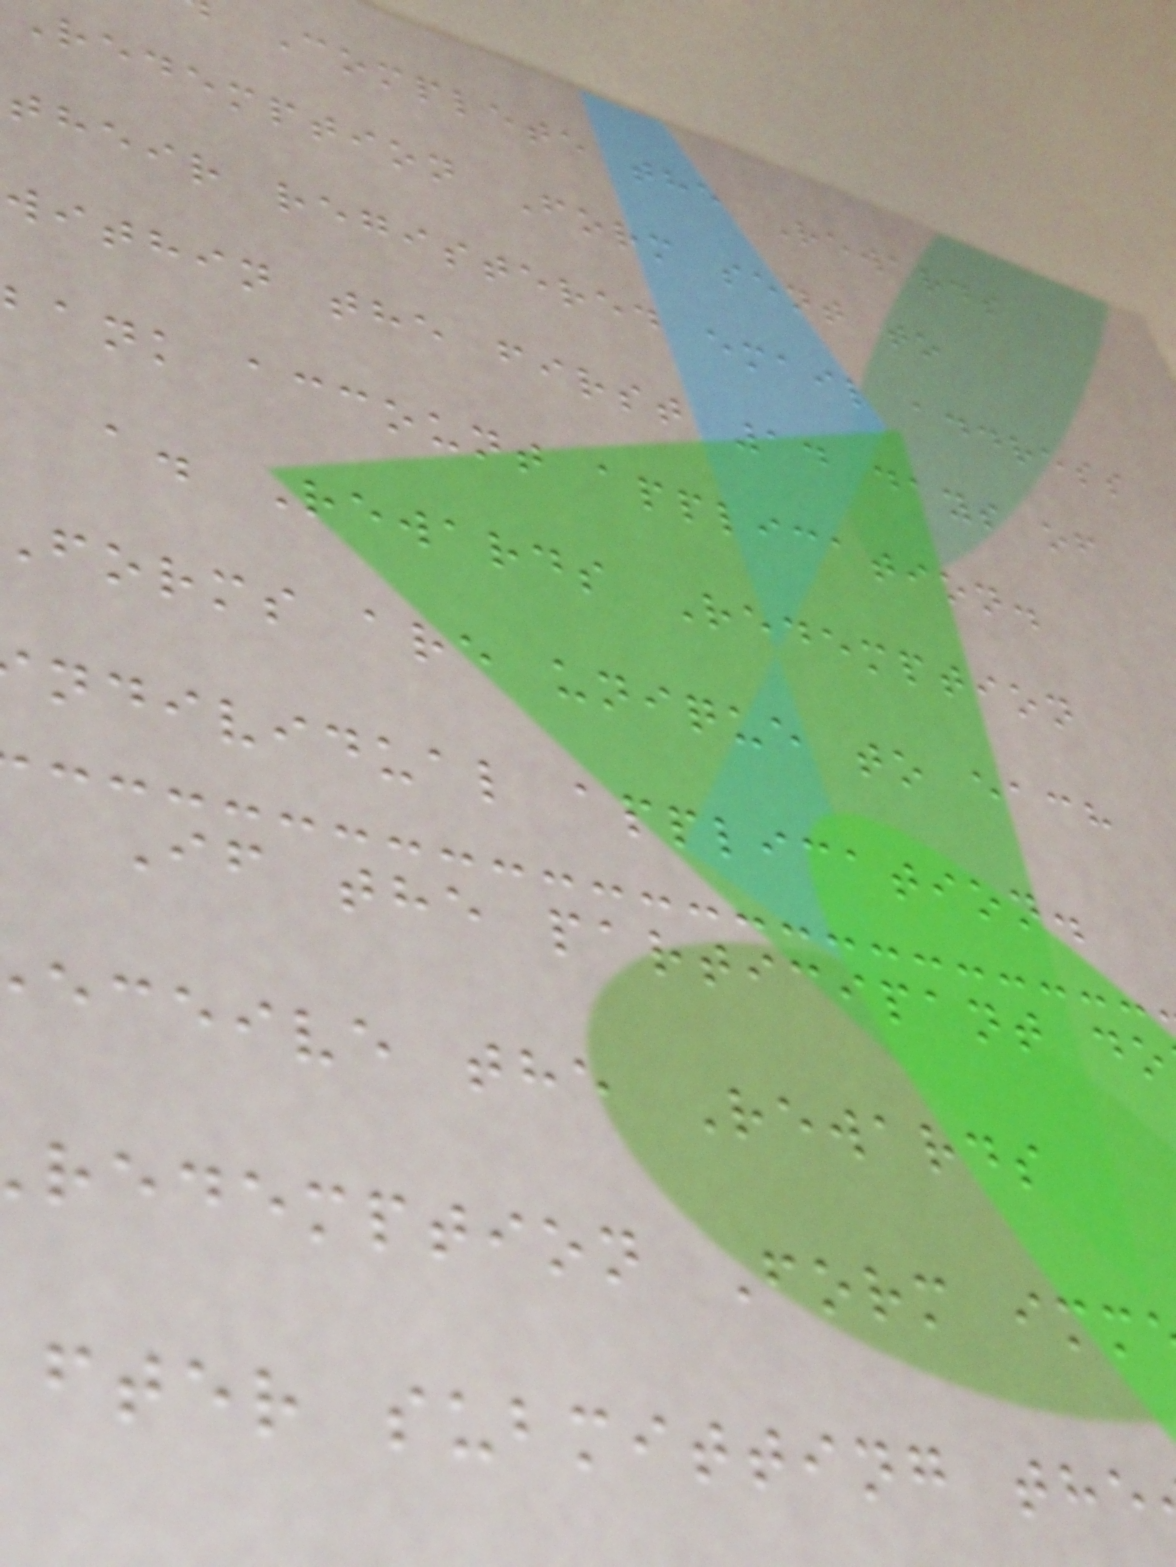Complete the Rewards
redemption Form sent to
their registered email address
within the first 14 days of
bank account application.
a. Rewards Redemption
forms are unique to each
ndividual application.
If the participant do
eceive the Rewards
redemption Form imm
fter submitting the
